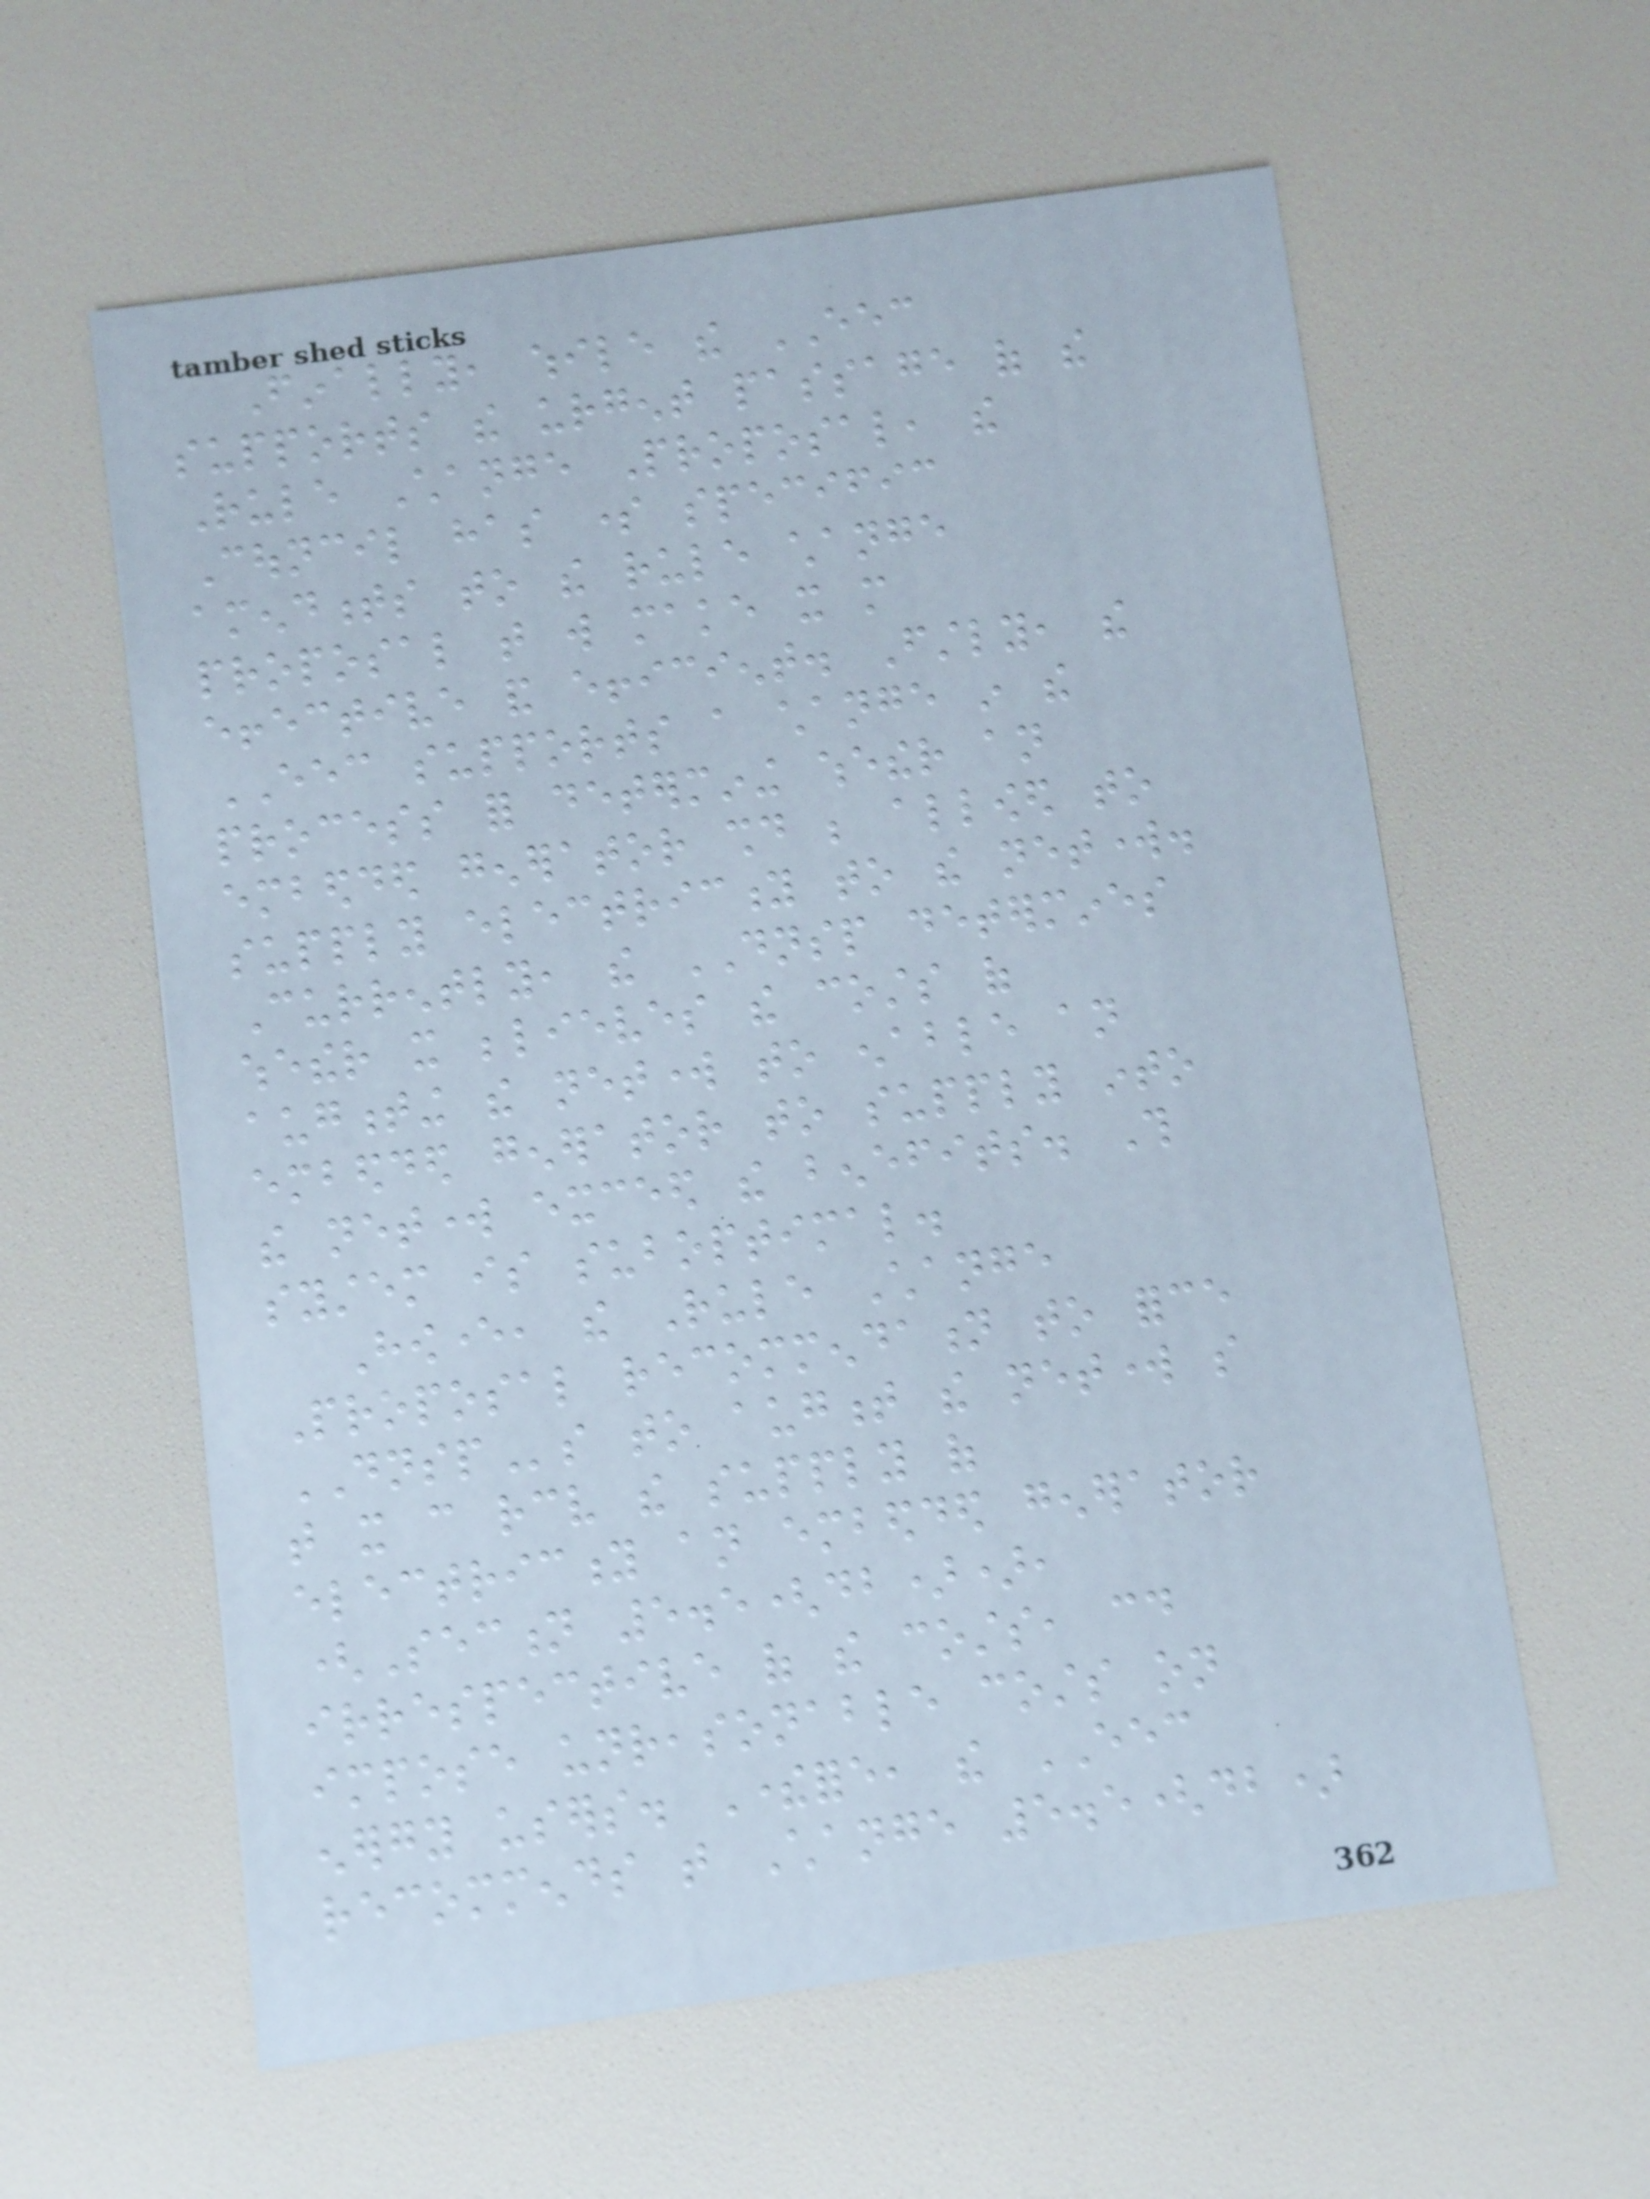Finally, while the EEC
supports the urgent passage of the
Rule Change Proposal, the
Council has some specific
amendments to the rule change
proposal that will make it more
effective and efficient. Firstly, the
EEC supports a change in the
process for determining whether an
embedded generator should be allowed to
supply electricity to the network.
Currently, the DNSP determines
whether it believes the costs of
augmenting the network to enable an
embedded generator to supply into
the network exceed the benefits. This
system is suboptimal.
However, the Rule Change
Proposal recommendation to force
DNSPs to augment the network so
that it can receive the supply of
electricity an embedded generator
(Section 5.5(db)),
irrespective of the costs, could
impose unreasonable costs on
energy users. Therefore, the EEC
recommends that Change 5.5(db)
